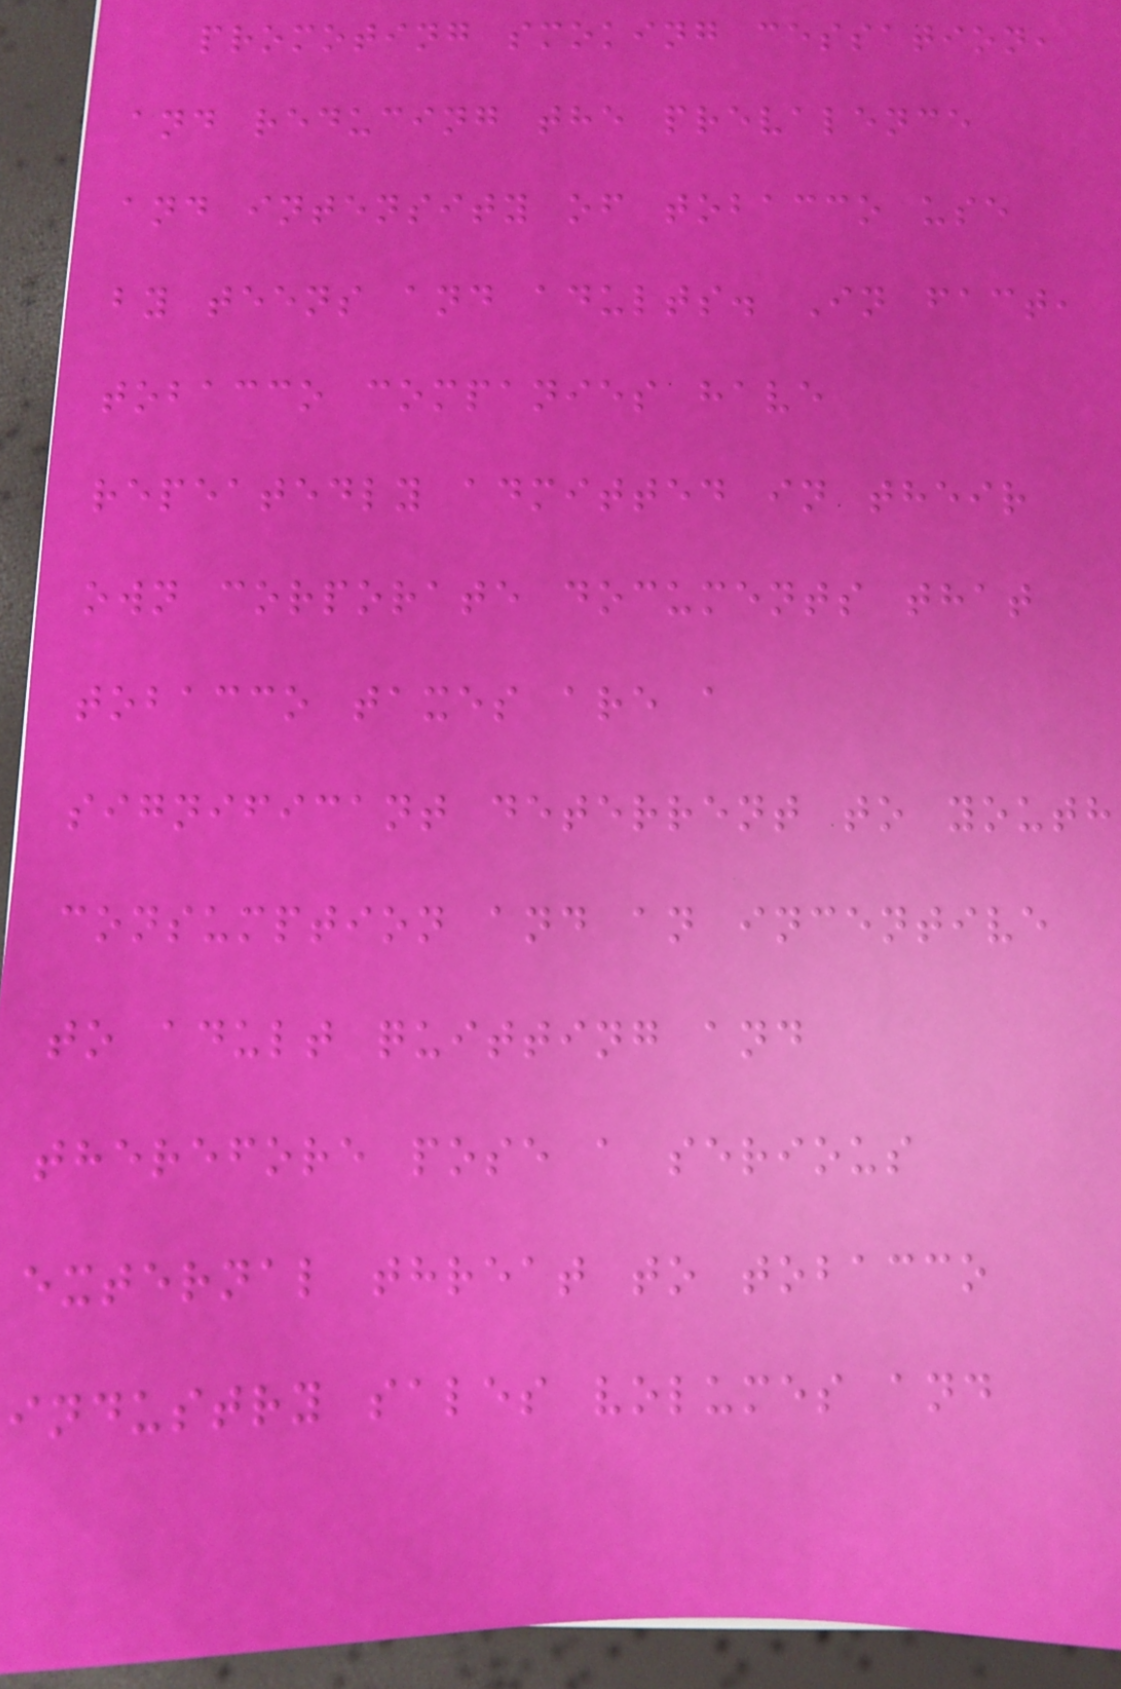promoting smoking cessation,
and reducing the prevalence
and intensity of tobacco use
by teens and adults. In fact,
tobacco companies have
repeatedly admitted in their
own corporate documents that
tobacco taxes are a
significant deterrent to youth
consumption and an incentive
to adult quitting and
therefore pose a serious
external threat to tobacco
industry sales volumes and
